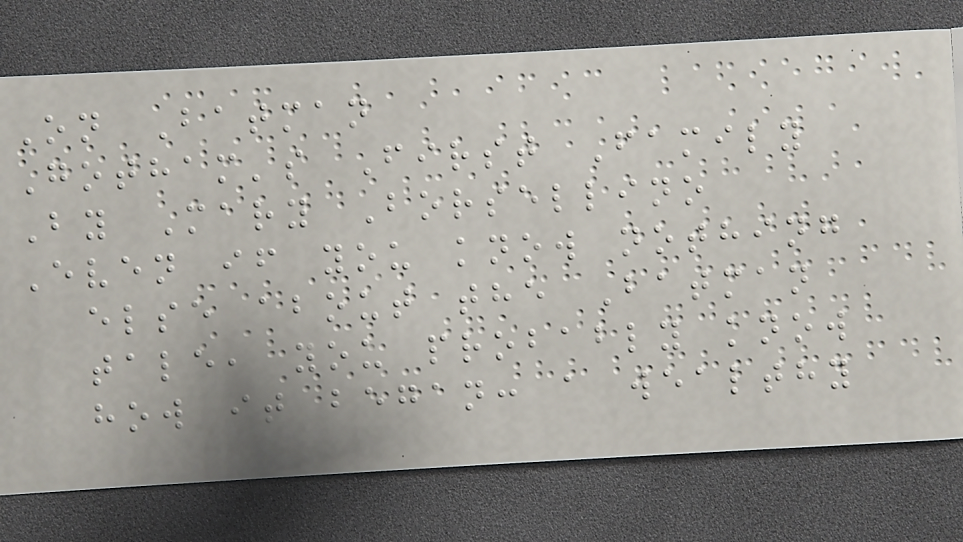On Batman
Gotham's First Family
By Mary Borsellino
Even if you know nothing
else about the Batman
tale, you probably know
how it began: a wealthy
